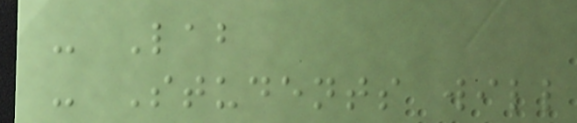- Lab
- Students will
